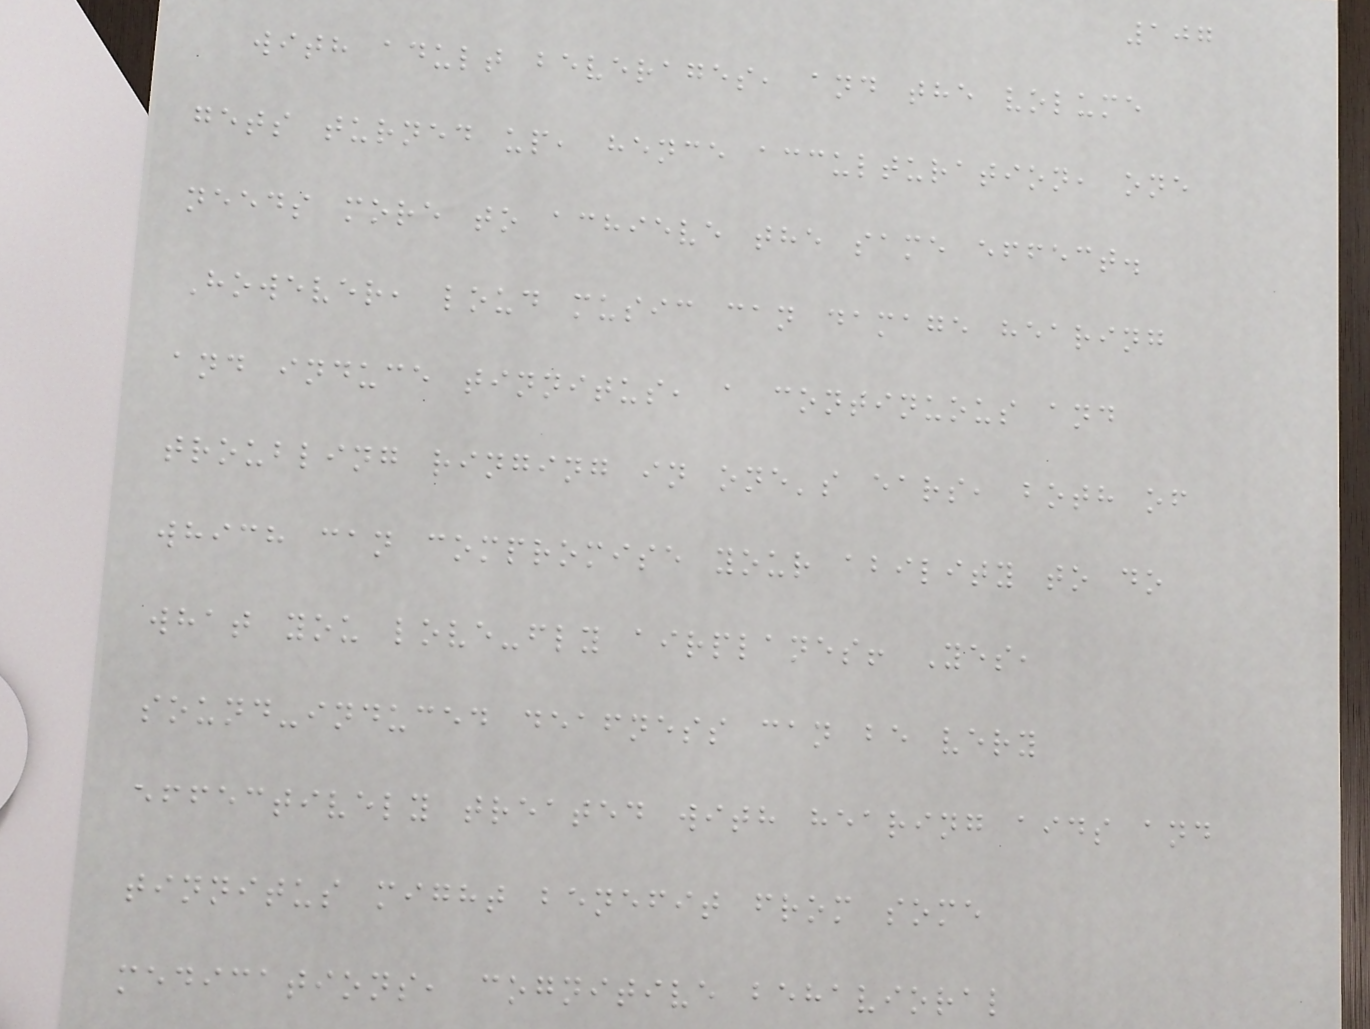107
with adult beverages, and the volume
gets turned up, hence acculturation, one
needs more to achieve the same effect.
However, loud music can damage hearing
and induce tinnitus, a continuous and
troubling ringing in one's ears, both of
which can compromise your ability to do
what you love-fly airplanes! Yes,
sound-induced deafness can be very
effectively treated with hearing aids and
tinnitus might benefit from some
medications, cognitive behavioral
